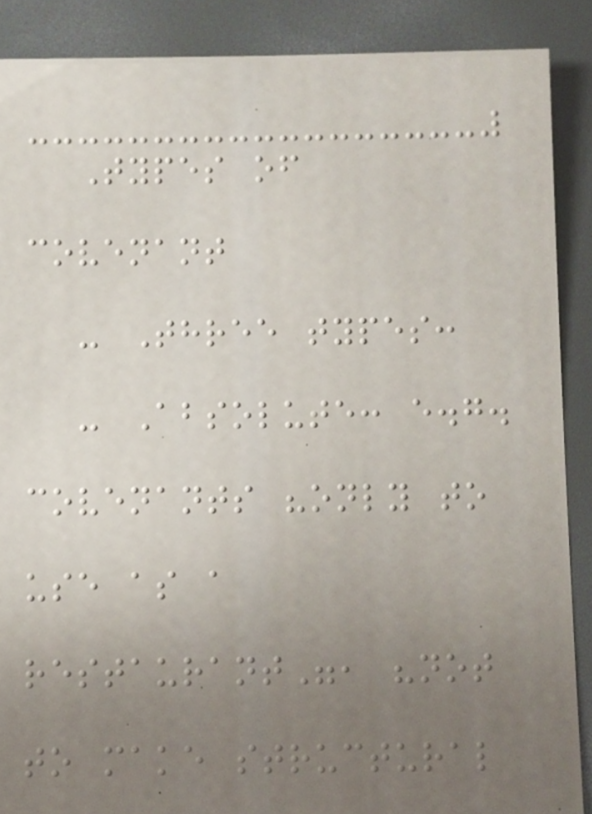Types of
covenant
- Three types:
- Absolute: e.g.
covenants "only to
use as a
restaurant", "not
to make structural
